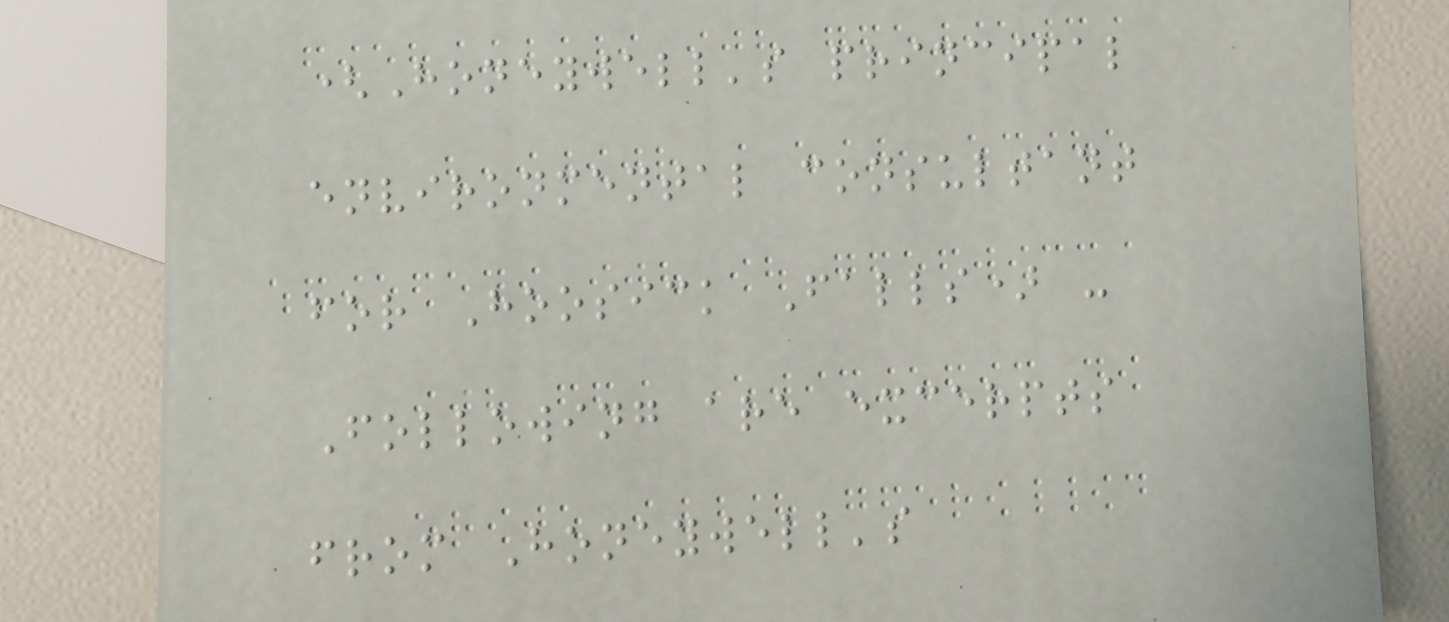(Honeywell's principal
environmental consultant
for Hoosick Falls) -
Following are excerpts
from Honeywell's
